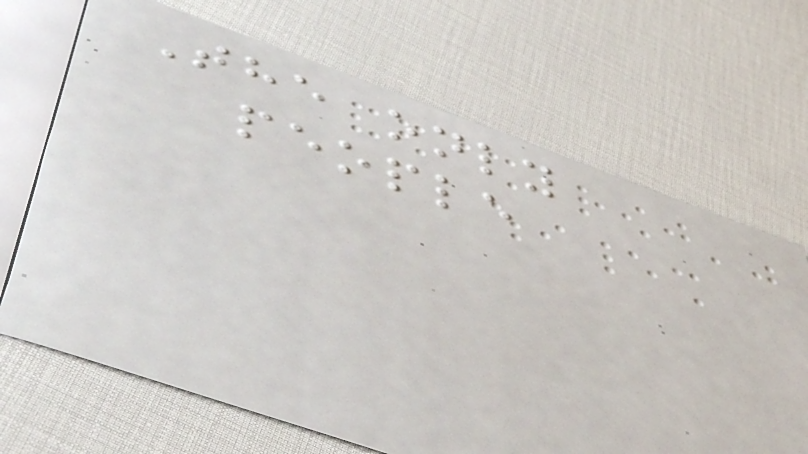The only
people
